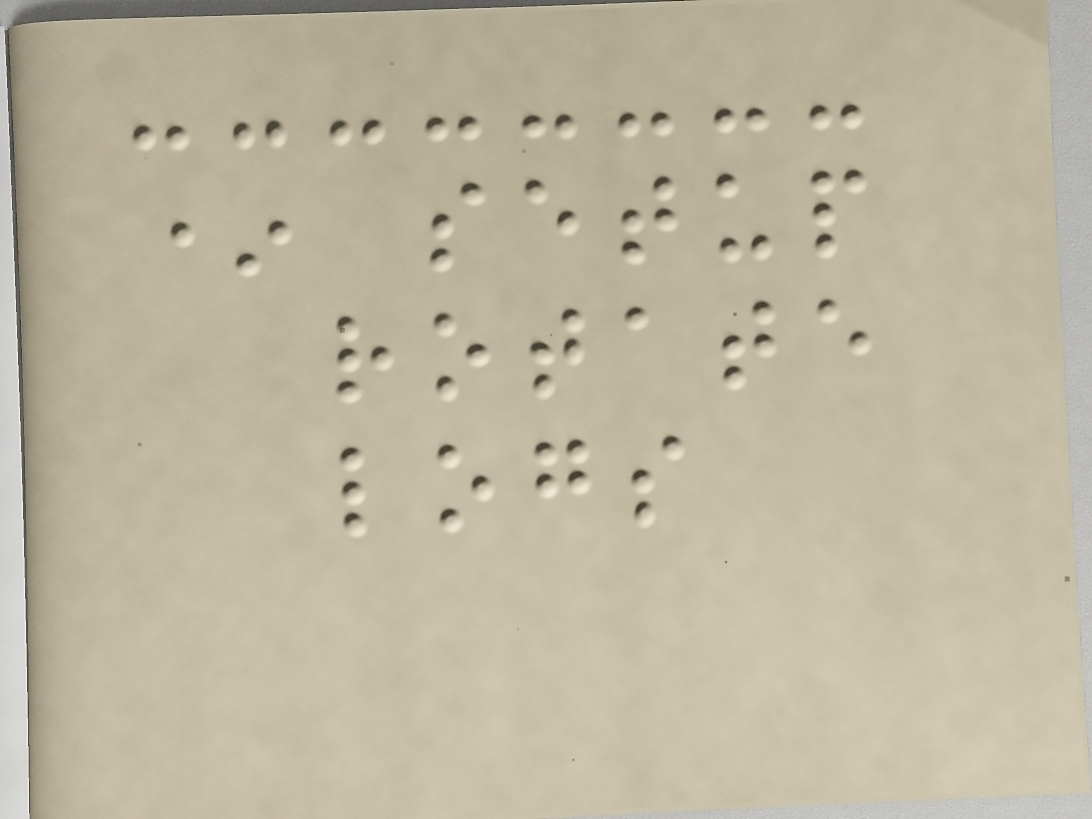* setup
rotate
logs
